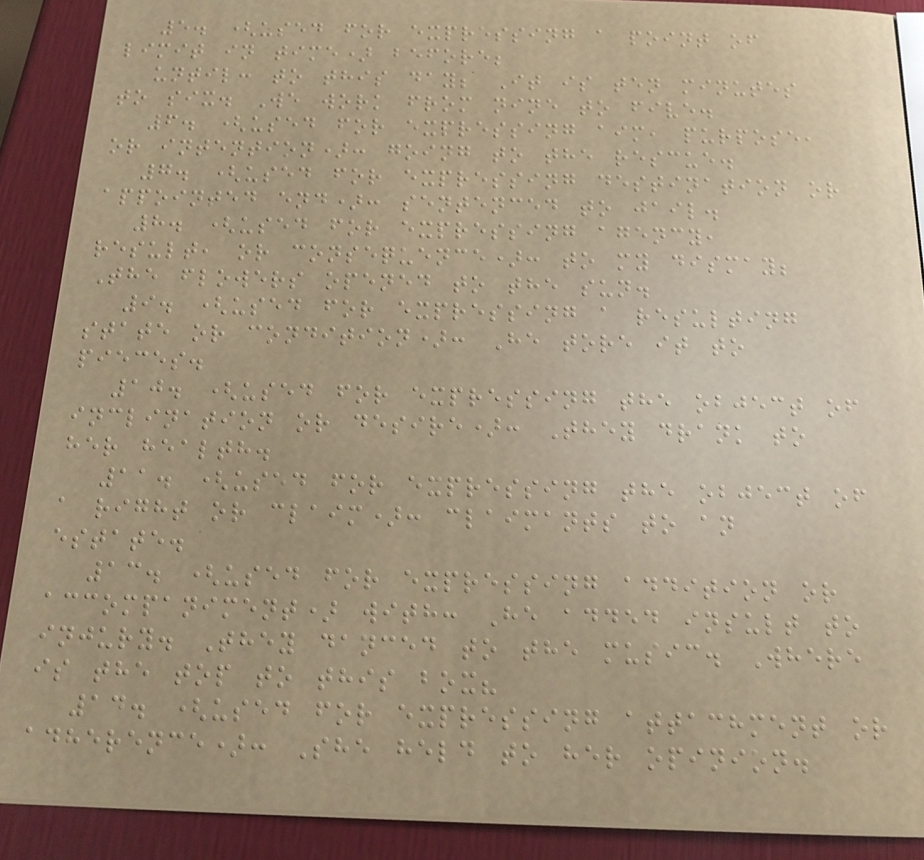5. (used for expressing a point of
limit in time) before;
until: to this day; It is ten minutes
to six. We work from nine to five.
6. (used for expressing aim, purpose,
or intention): going to the rescue.
7. (used for expressing destination or
appointed end): sentenced to jail.
8. (used for expressing agency,
result, or consequence): to my dismay;
The flowers opened to the sun.
9. (used for expressing a resulting
state or condition): He tore it to
pieces.
10. (used for expressing the object of
inclination or desire): They drank to
her health.
11. (used for expressing the object of
a right or claim): claimants to an
estate.
13. (used for expressing addition or
accompaniment) with: He added insult to
injury. They danced to the music. Where
is the top to this box?
14. (used for expressing attachment or
adherence): She held to her opinion.
